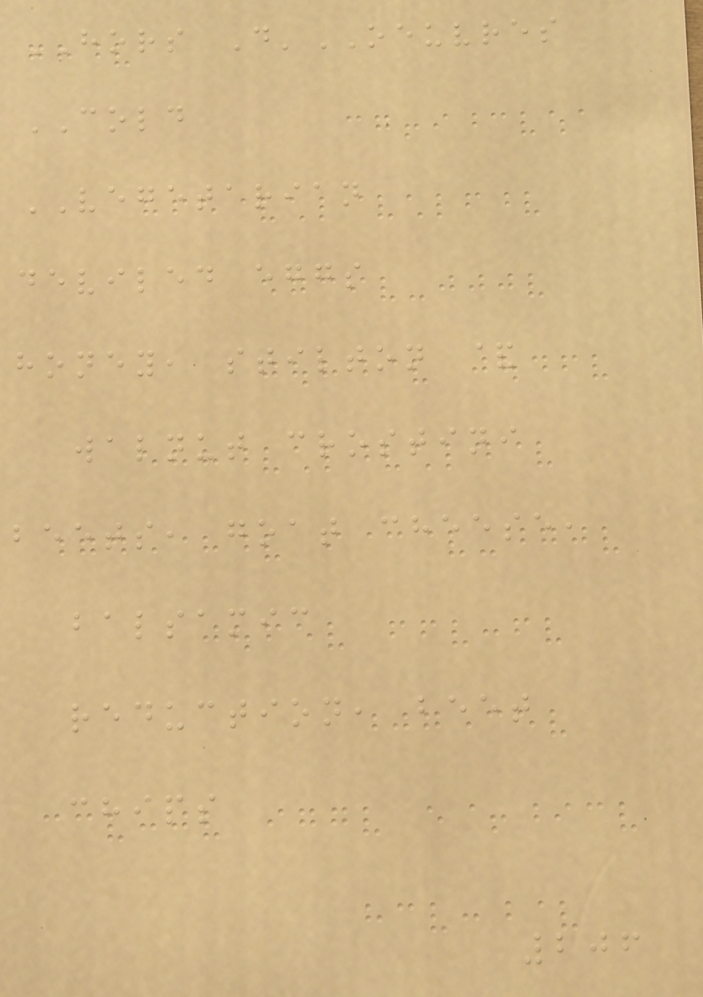HORS D'OEUVRES
COLD
VEGETARIAN
deviled eggs
honey, stilton &
walnut crostini
beets, goat cheese,
balsamic
reduction, beet
chips
206
